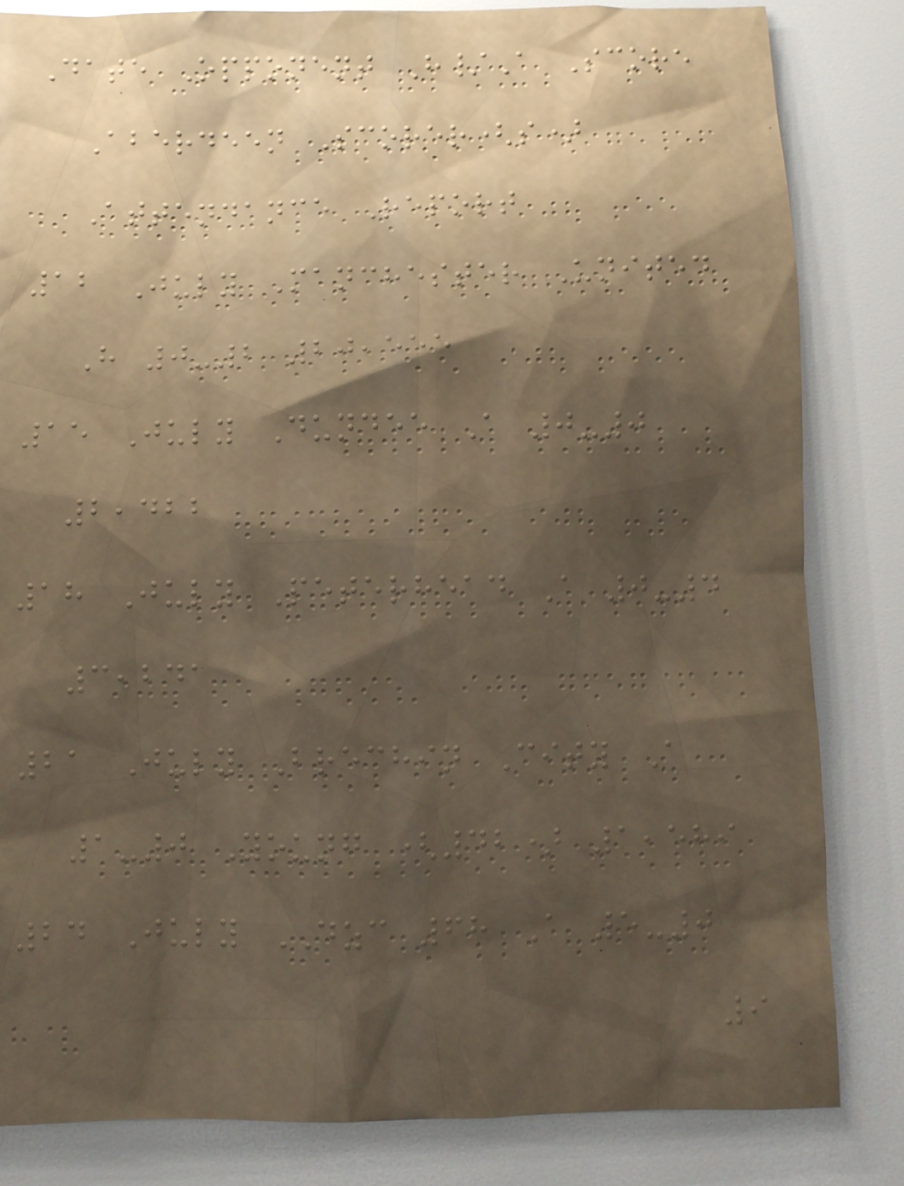Date Opponent H/A Score
Aberdeen Scorer(s)
Attendance Report
12 July Manchester United
H 0-2 20,555
15 July Dundee A 0-0
2,422
18 July Peterhead A 0-4
3,241
21 July Brechin City A
1-0 Young (42) 1,589
24 July DZC 68 A 5-0
9
